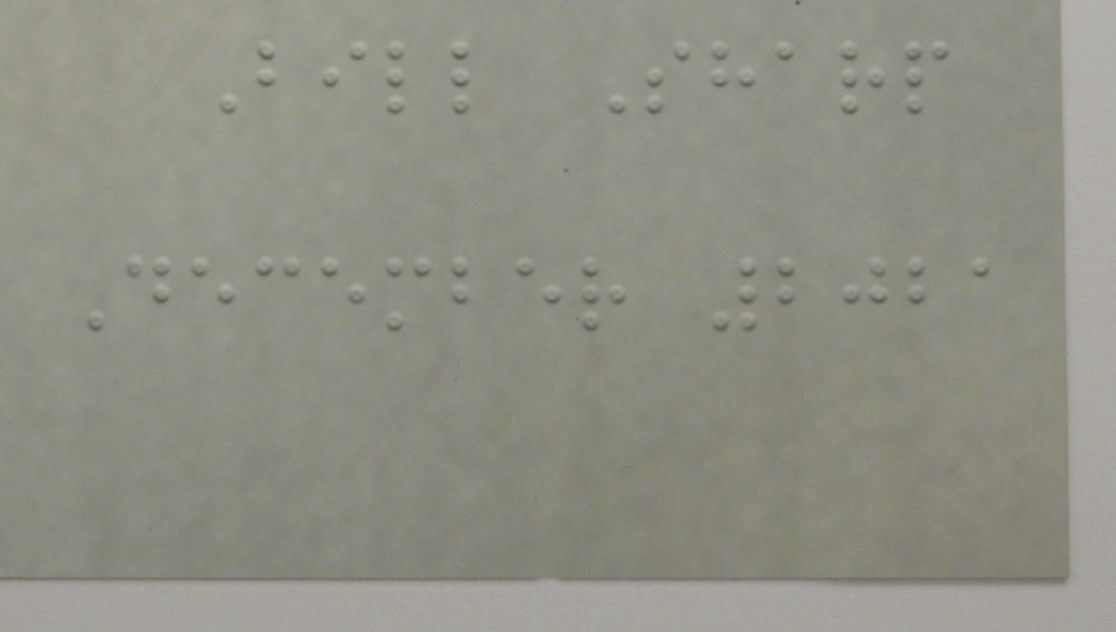Bill Sharp
December 2021
